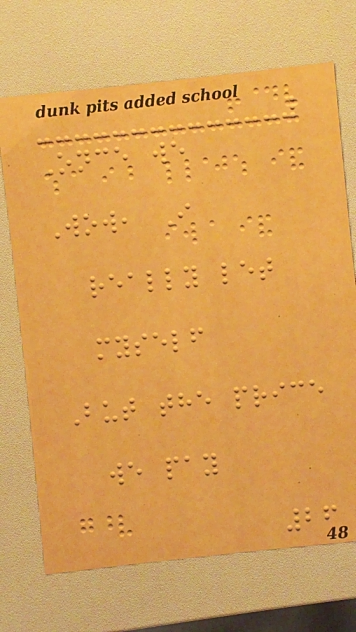Once we
Wow, I
really let
myself
But the price
we pay
26
